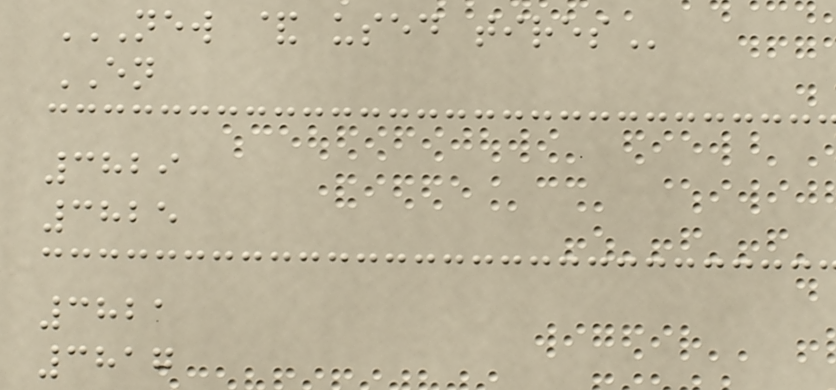NEW & USED TIRES
EN
3829
3825
3821
3817
